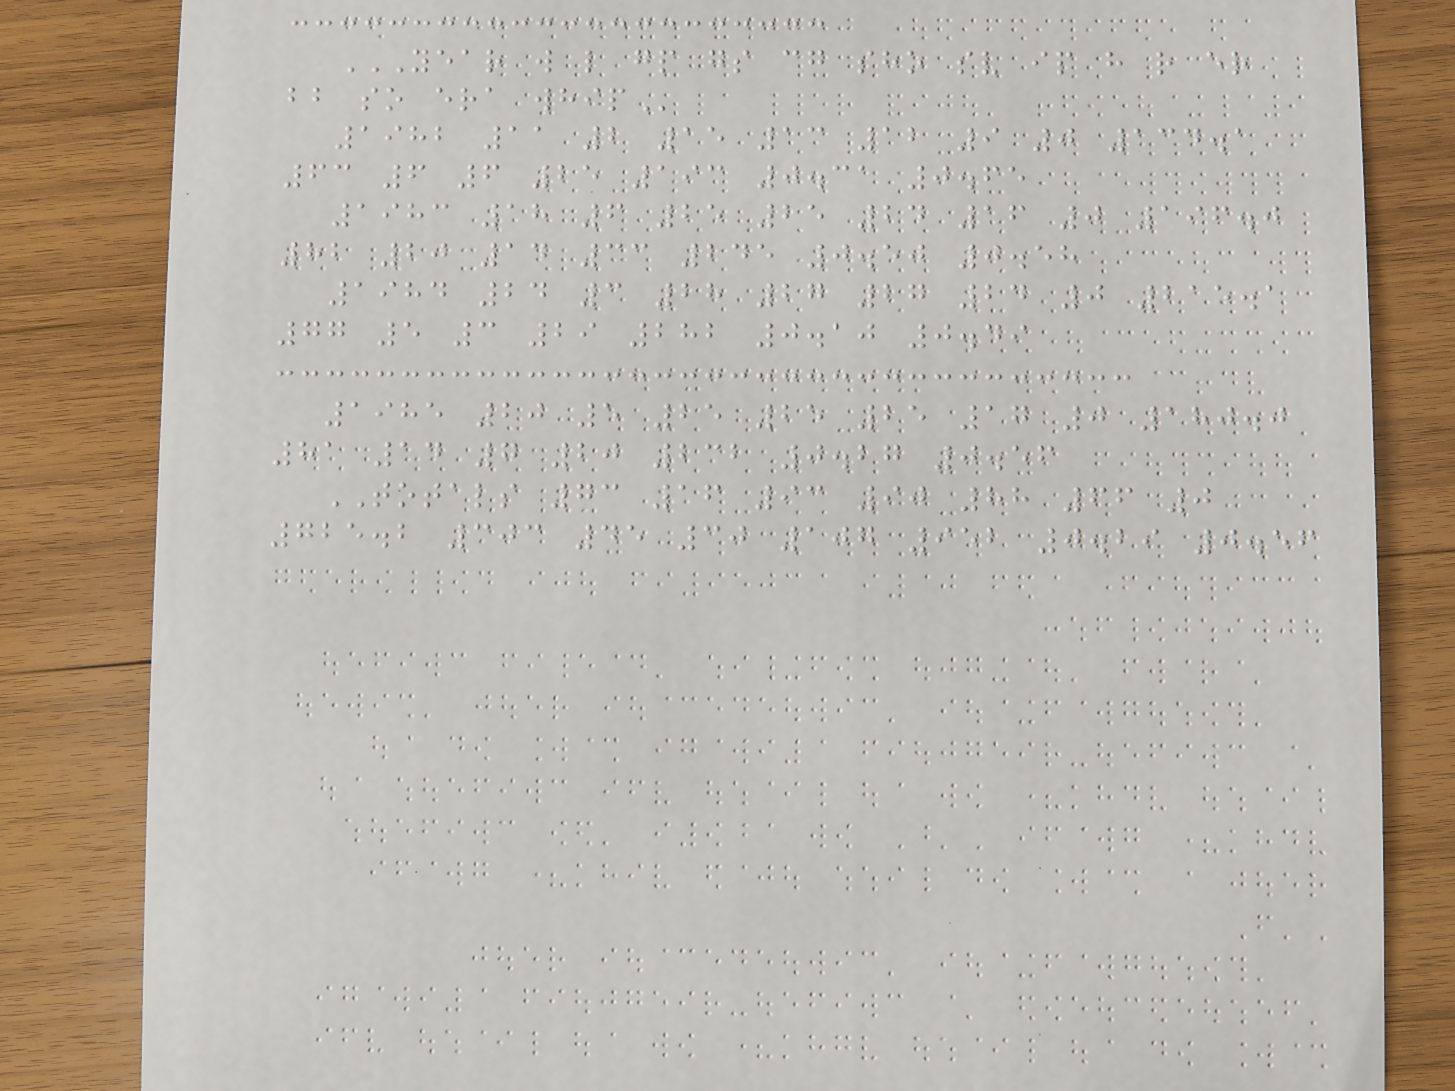YEAR W L GP GS CG SHO SV IP H R ER
BB SO ERA WHIP
1982 11 2 15 13 12 9 0 134.1
63 6 6 25 193 0.31 0.65
1983 18 6 25 25 24 16 0 196.0
82 20 14 33 245 0.50 0.58
1984 24 3 28 27 27 24 0 215.1
77 5 3 29 282 0.10 0.49
1985 20 5 25 25 25 17 0 180.0
81 14 7 20 232 0.27 0.56
TOTALS 73 16 93 90 88 66 0
725.2 303 45 30 107 952 0.29 0.56
